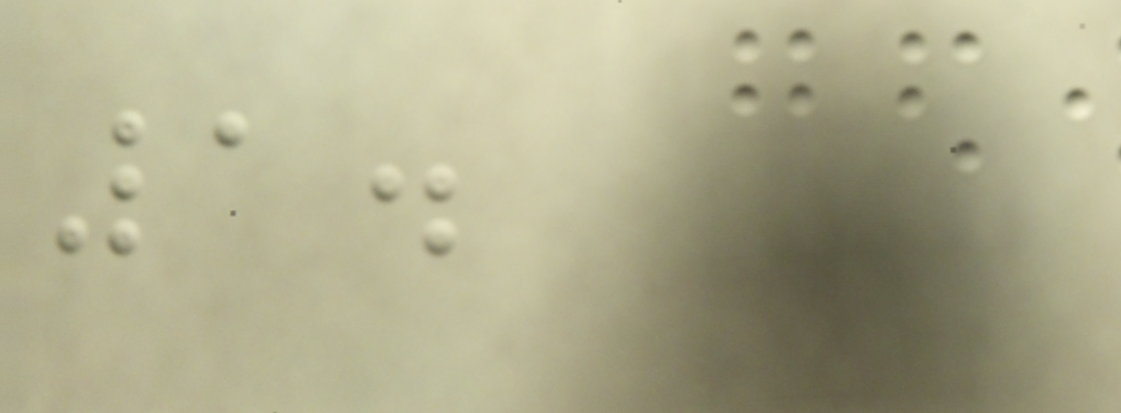1.
